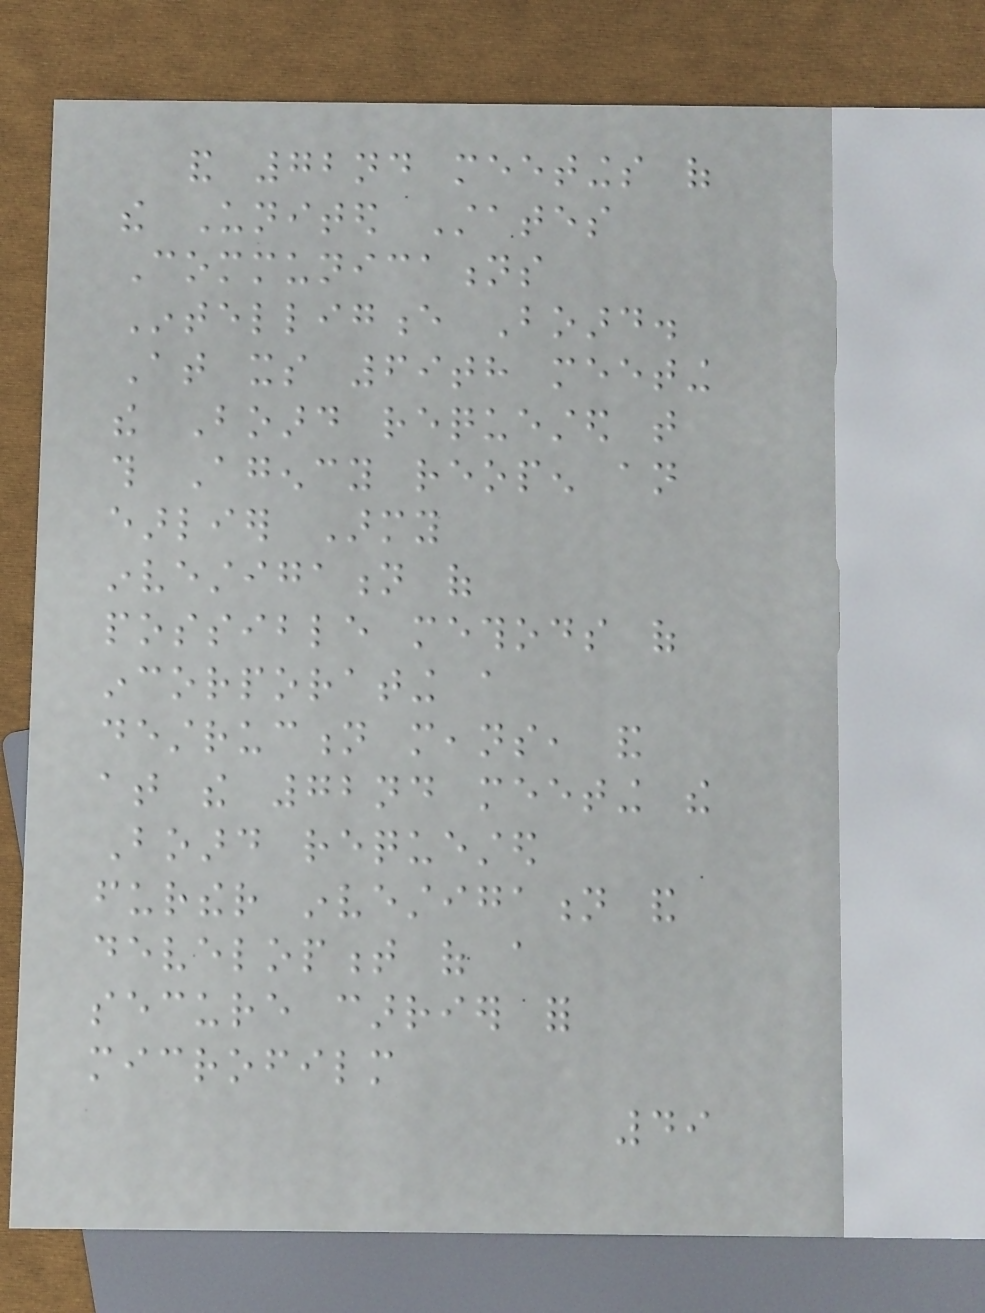and 72nd meetings of
the United States
Communications
Intelligence Board.
At its 69th meeting
the Board requested that
this Agency reopen an
earlier Army
investigation of
possible methods of
incorporating a
destruction means, and
at the 72nd meeting the
Board requested
further investigation and
development of a
secure carrier for
microfilm
49
